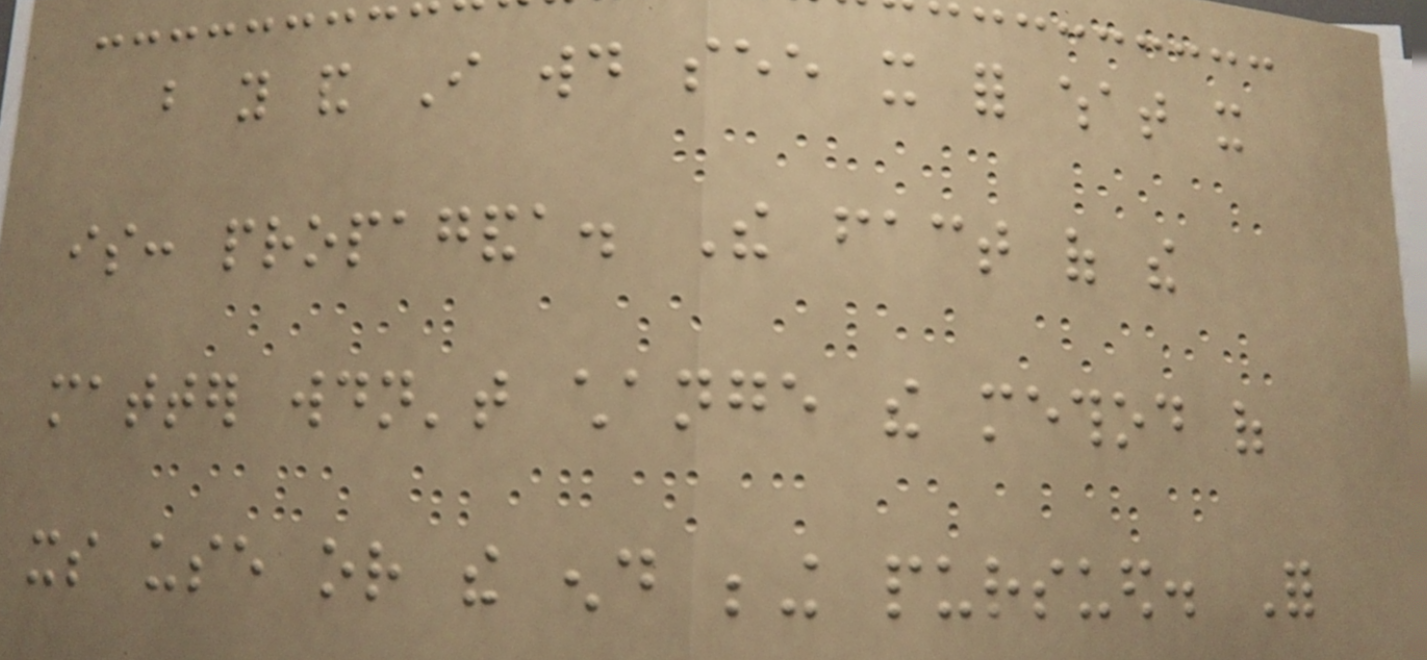but you and I would see it for what it
is: propaganda. The fact of the
matter wouldn't change the method of
its use or the end being pursued. For
